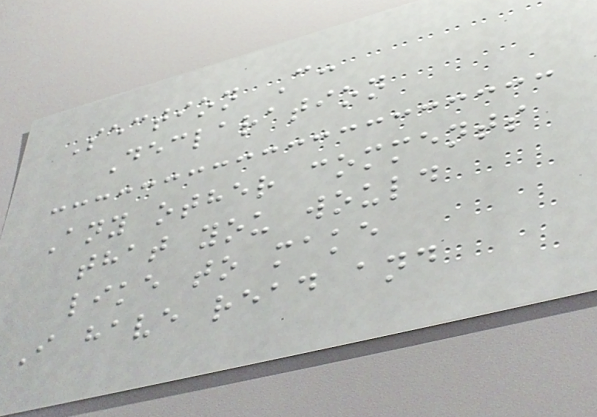Section C:
Declaration
Any other comments
that you would
like to make
I have read and
